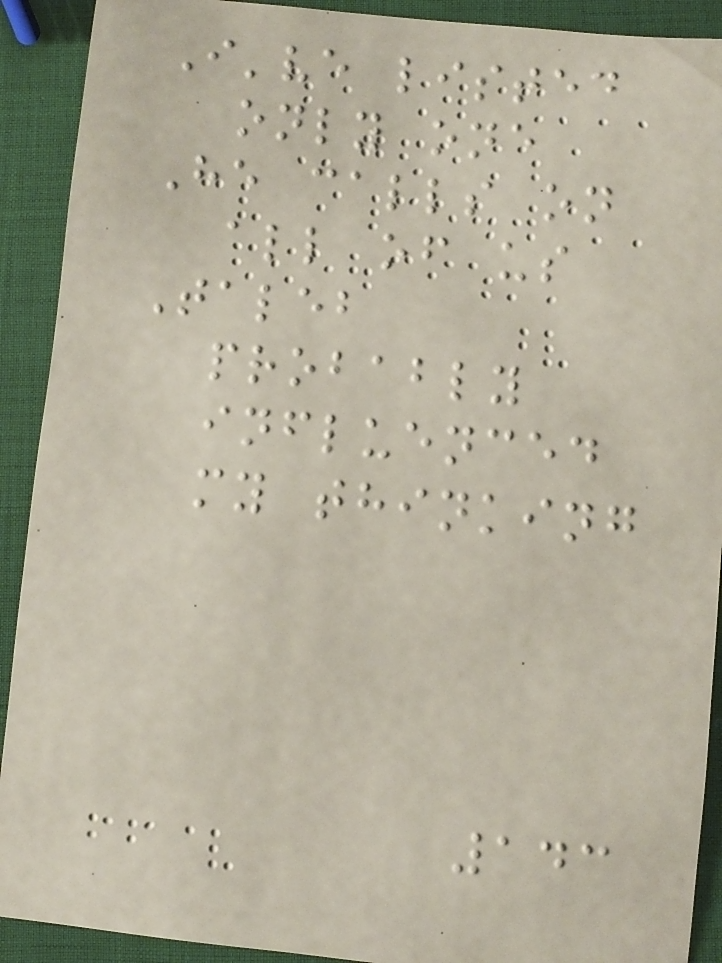I've listed
only one
He calls on
all of us
Taleb
probably
influenced
my thinking
143
